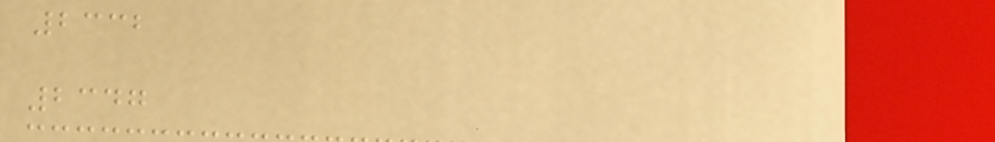2332
2347
